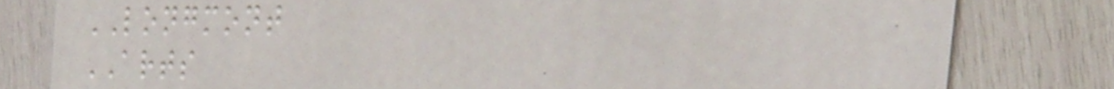LONGMONT
ARTS
